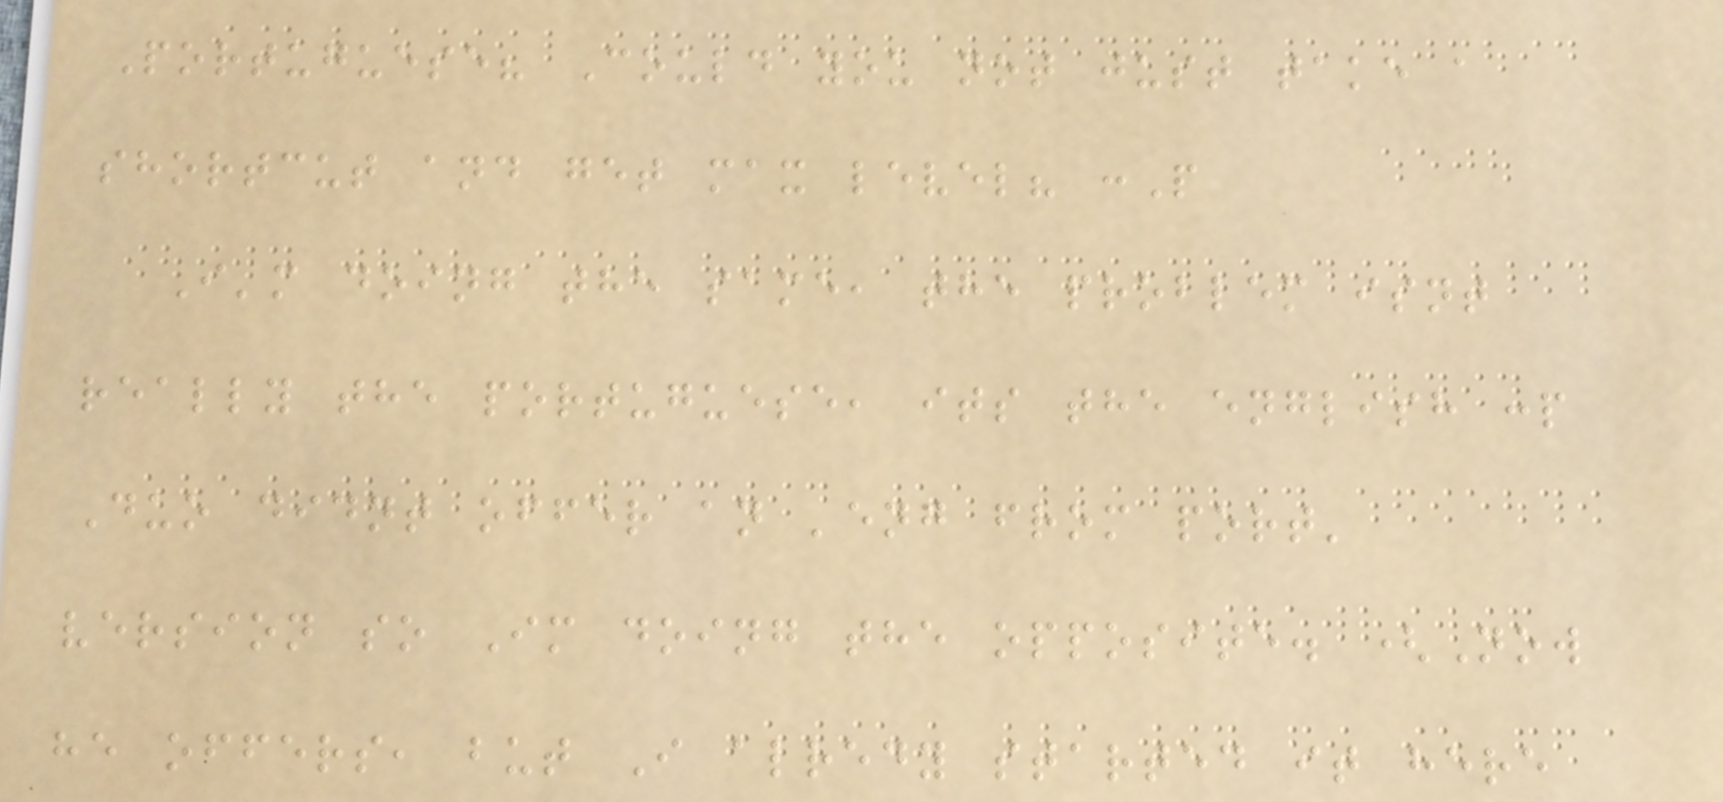Portuguese? Could you not just take a
shortcut and get max level? :P
I'm doing the same, the problem isnt
really the portuguese, its the english :p
Duo didnt offer an 'eng from port'
version so Im doing the opposite. (Now
he offers, but I alredy started it here
